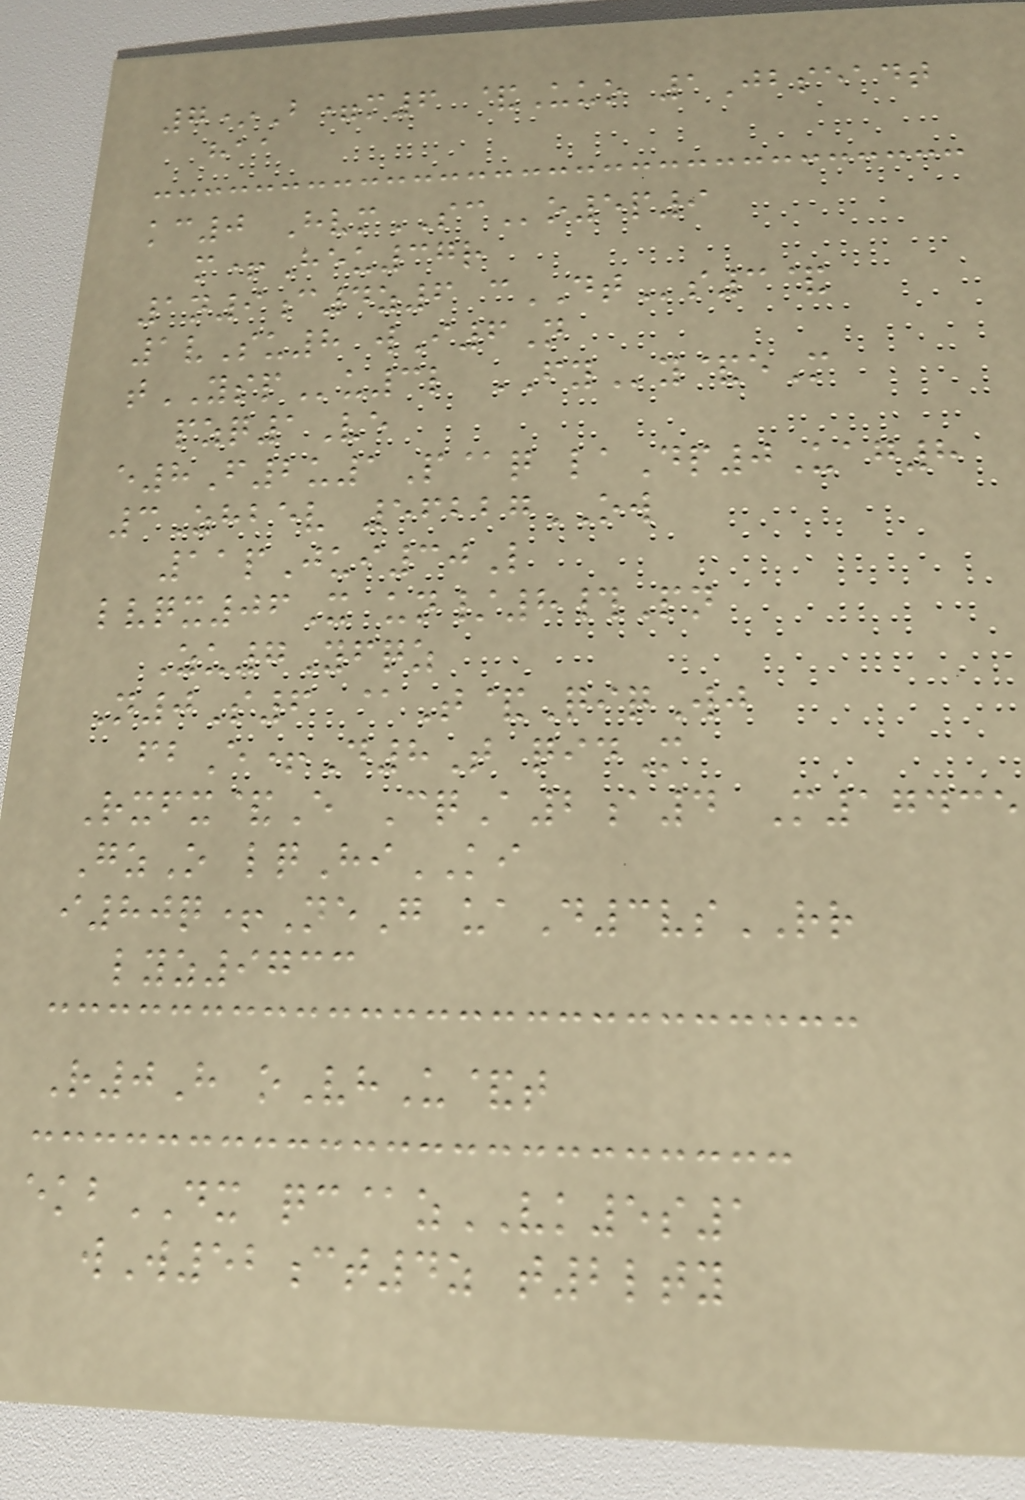7*B=m6 &Uuo 1Jbseadt
haa
kc0 HvmSCo5p9
m+Heu37r
1n9c4z6 cDTs3&
1vSu8 wI6N
tYSPu3l FYy&eM
pzq1Ve
e8F2u1P@q laDp0Uag8
3Zhbev 56227OW
11pJui30L
lvqx06X un/8#Pn
Zu7Yfqz
N0S6 @T&QiqWj
fbE+D8T qidM
Rxfx&E CqA2a4 M17435
GzO lqHiKI
i80q+NeG uaD3vsRR
lyz9733
R0H oVhU&t
ekbDX qc@zVK5s1
wW52ct4z t2lty
